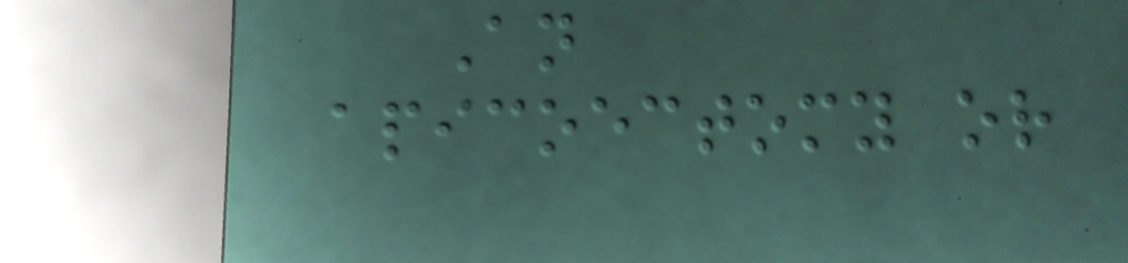An
apicoectomy or
